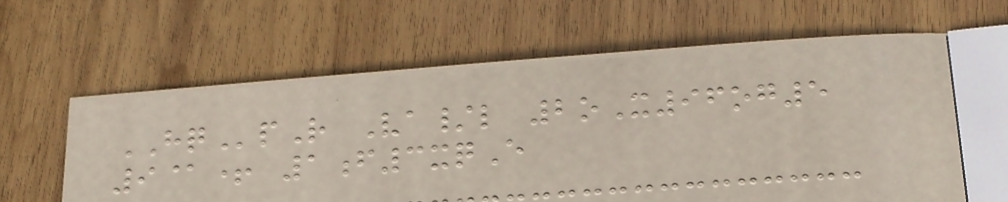HQpR Va/l 2oX96og5
9@+ 1f3xqE
